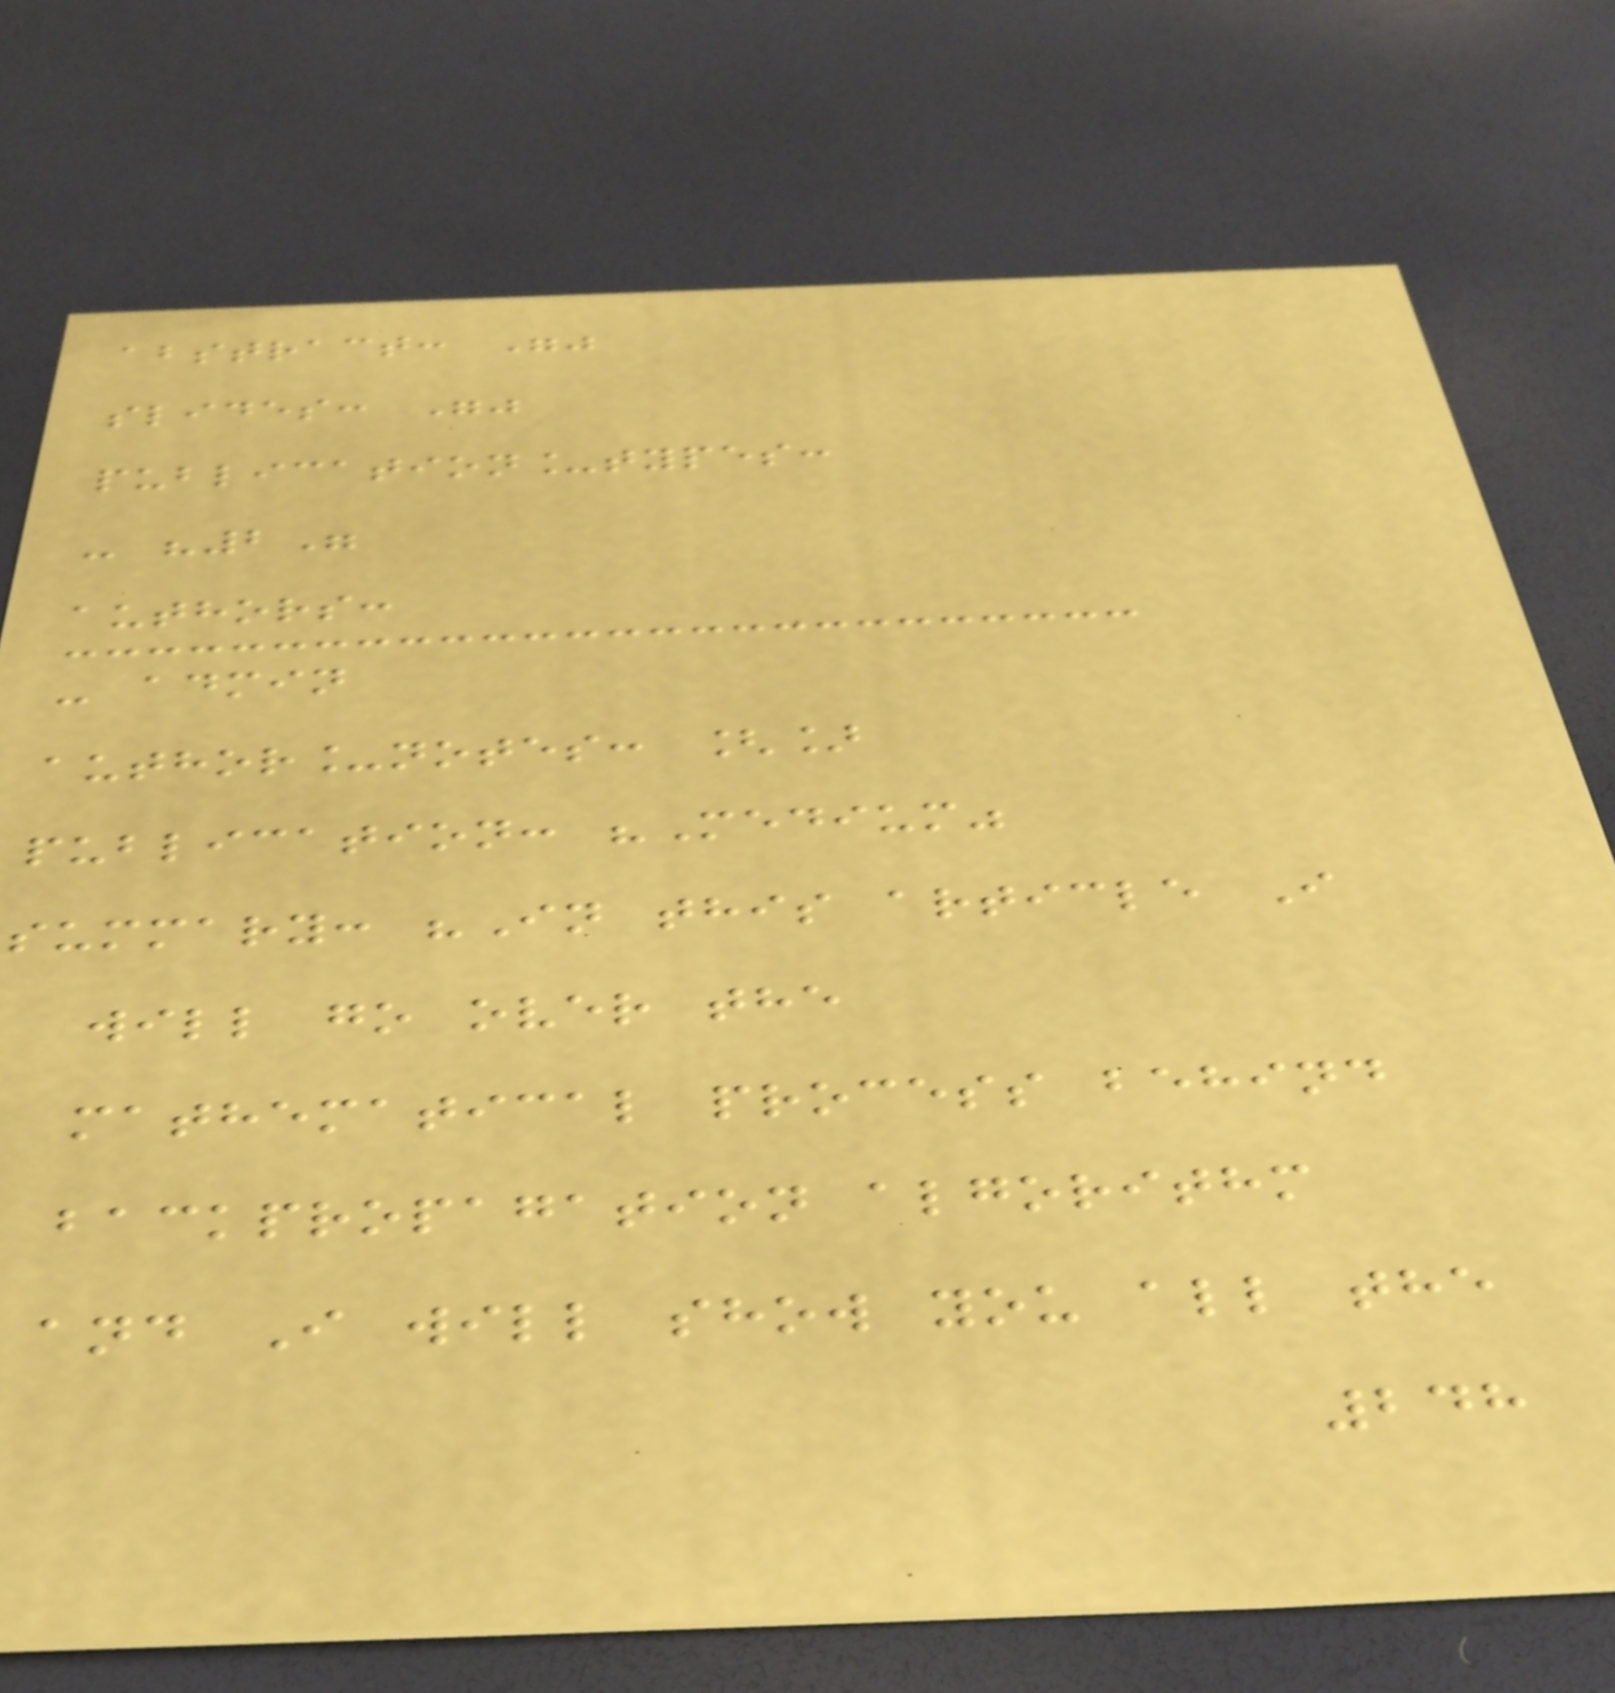abstract: ""
slides: ""
publication_types:
- "2"
authors:
- admin
author_notes: []
publication: "Medium"
summary: "In this article I
will go over the
mathematical process behind
backpropagation algorithm
and I will show you all the
248
